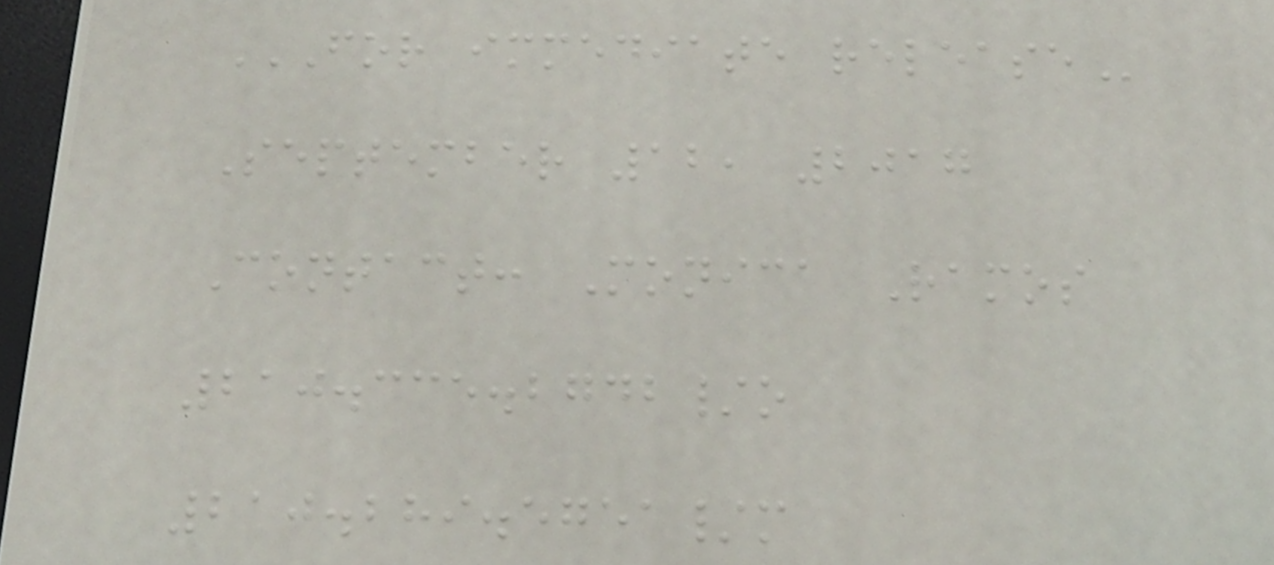FOR IMMEDIATE RELEASE
September 12, 2017
Contact: Monica Ramos
210.335.2742/o
210.289.5751/m
